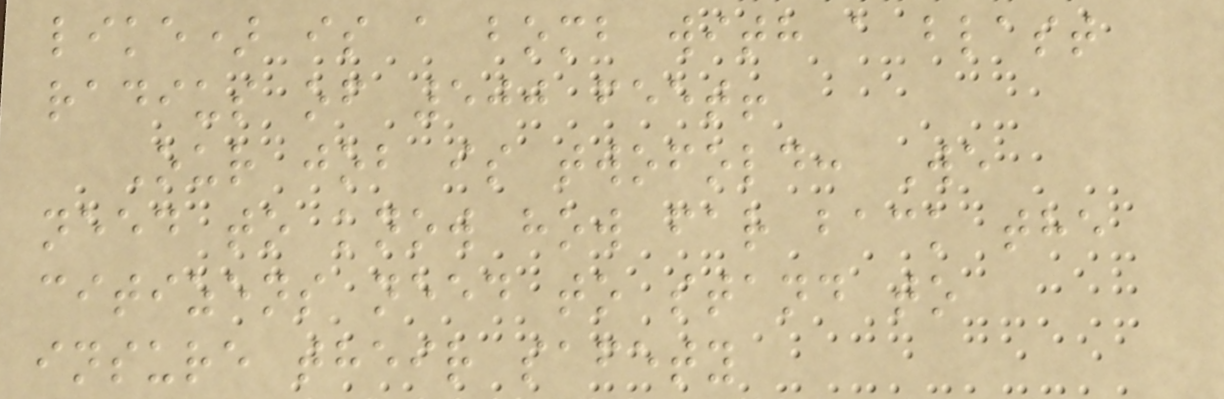like) is a bomb with a blast
radius of 500 feet!
Our job is twofold: We
need to know how far back the
citizens need to stand to
insure their safety
